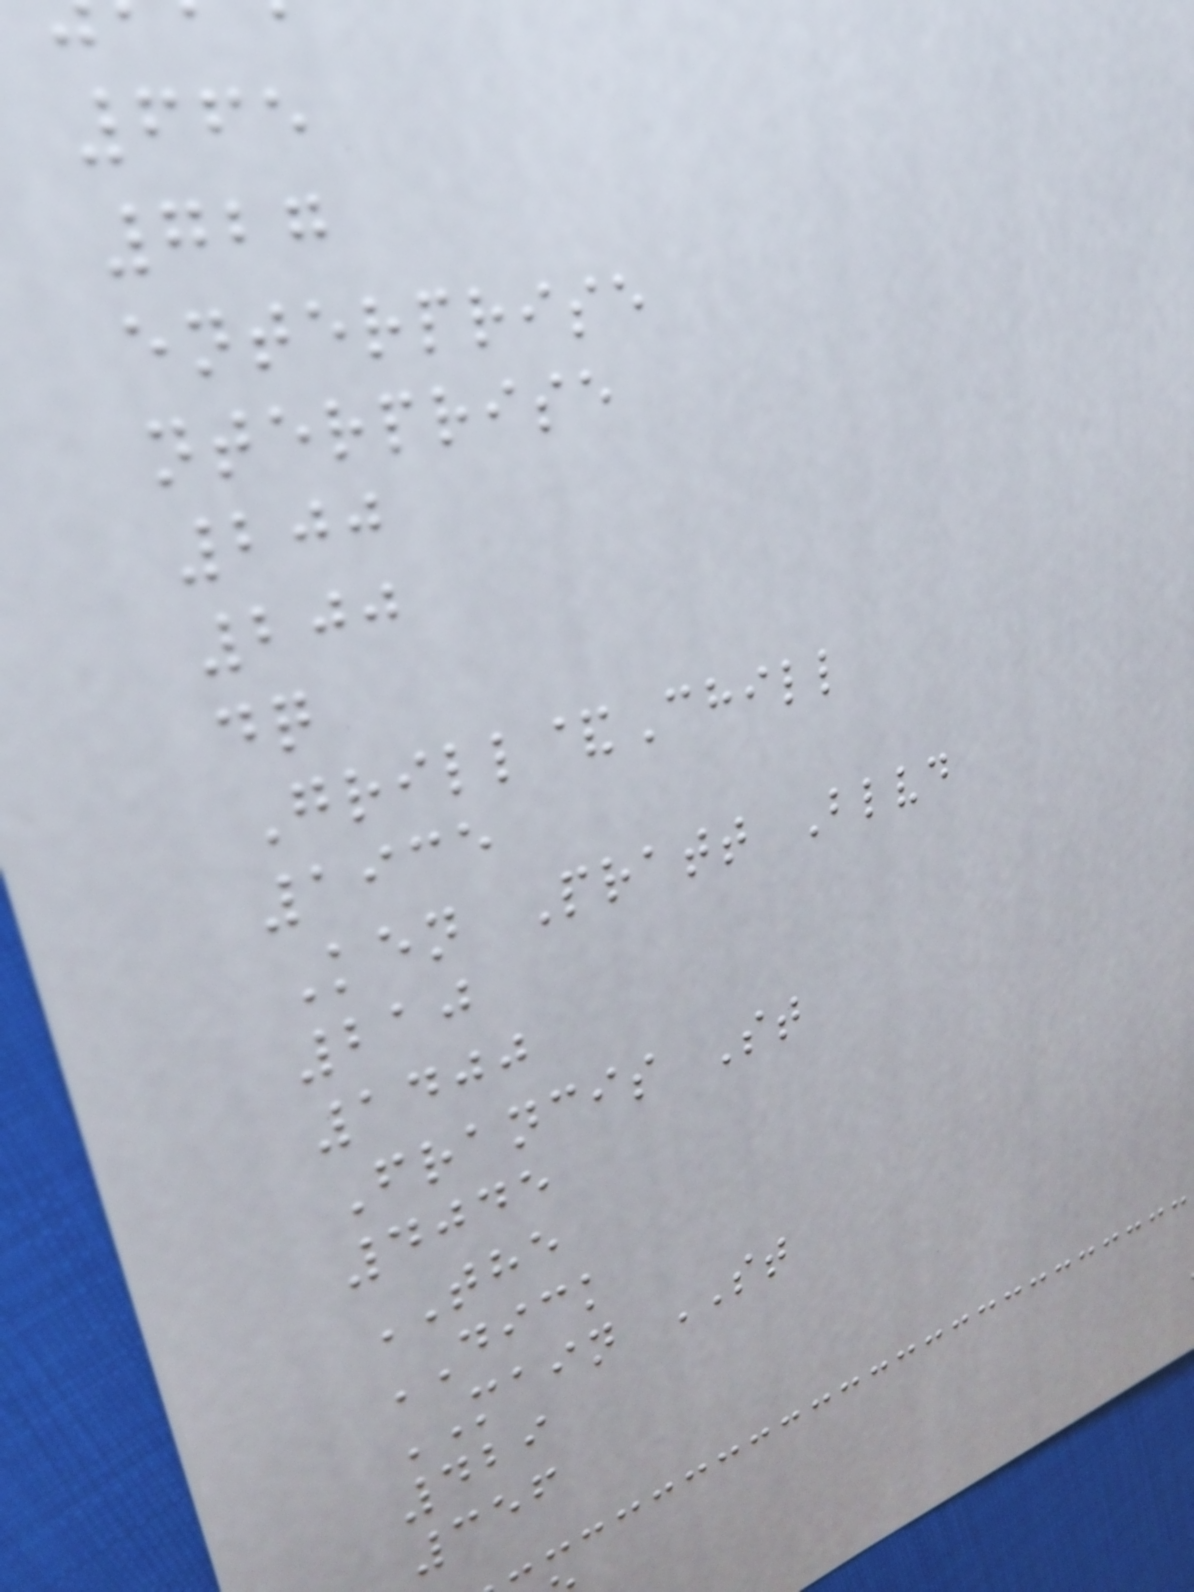665
727
enterprise
nterprise
200
200
dq
Grill&Chill
1935
Ken Pratt Blvd
210
1400
Francis St
4045
THE
DICK
MAIN ST
429
356
